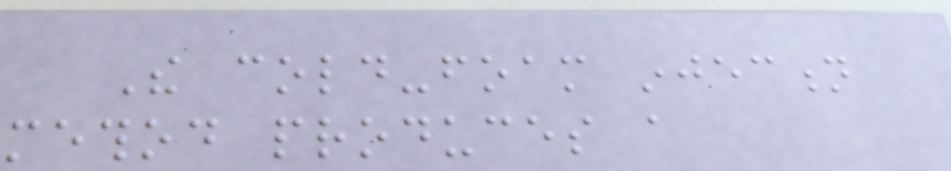The cold-foam injection
method produces a
